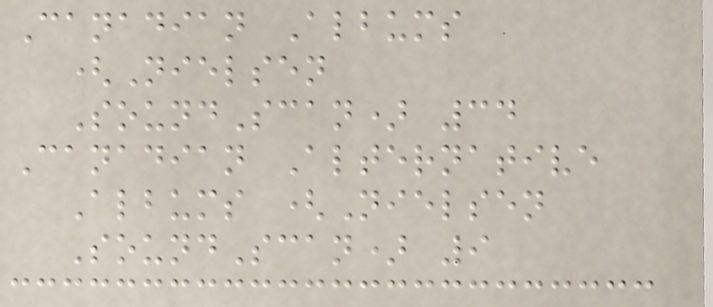Canadian Albums
(Nielsen
SoundScan) 34
Canadian Alternative
Albums (Nielsen
SoundScan) 9
